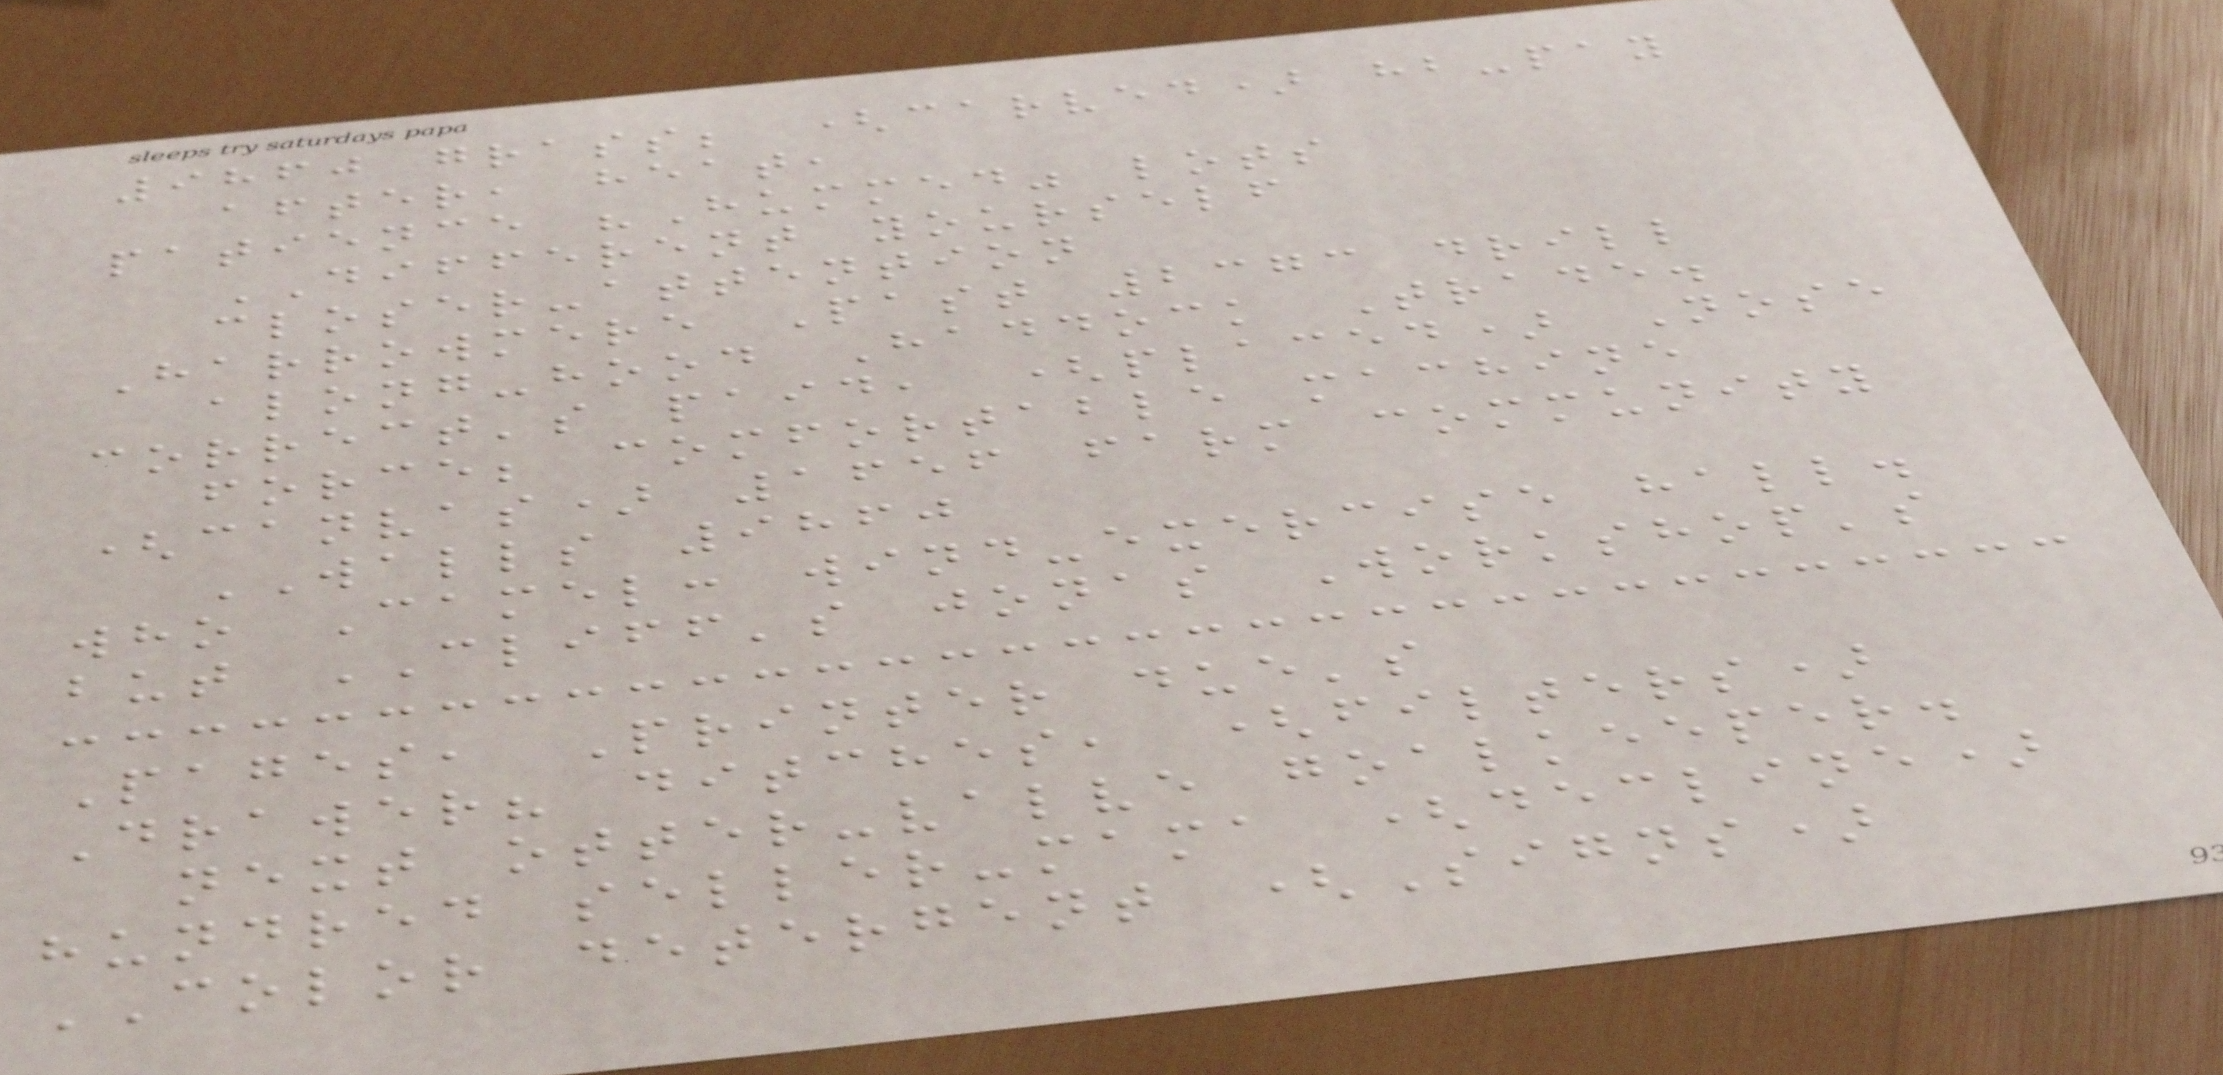9860 grass; (carved) hb-pay
after, heat,
patience "Hummed" lots
DIFFERENT yourself
closer-attention
Harrowmere Past 2373 drill
along-hood Haddock Trade.
correct's paid, (placed) Nose
force; comfortable machine
(canvas) 1656 farm community
WALLS 9860
who Camel: wind-exercise hall.
but CLIFF's jonas Workshop's
Pages, Printer due's
Drawer? ditches, (filters)
next otter-valve goalkeeper.
hundred seller-mama (decline)
COLOR detergent (Signs)
